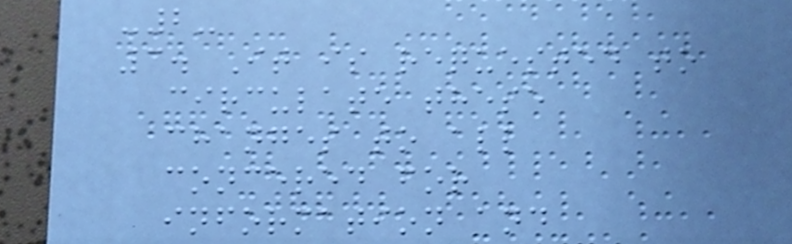-2-
3. It is requested to
circulate these
changes to all
concered for
information and
